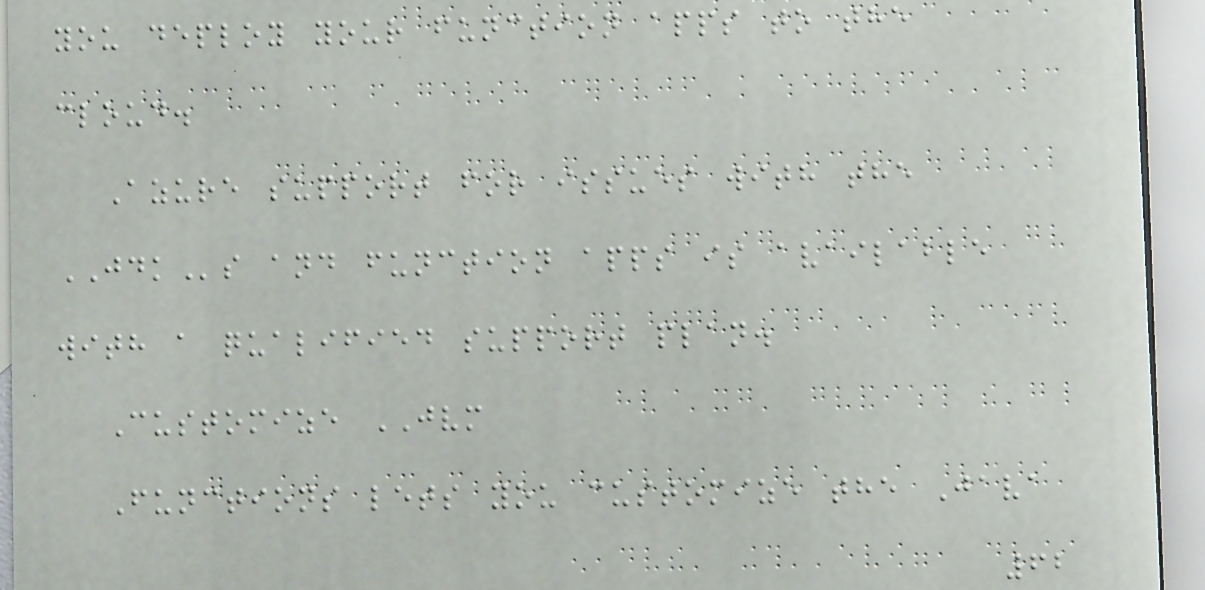you deploy your function apps to the
cloud.
Azure support for issues with the
JDKs and function apps is available
with a qualified support plan.
Customize JVM
Functions lets you customize the Java
62
